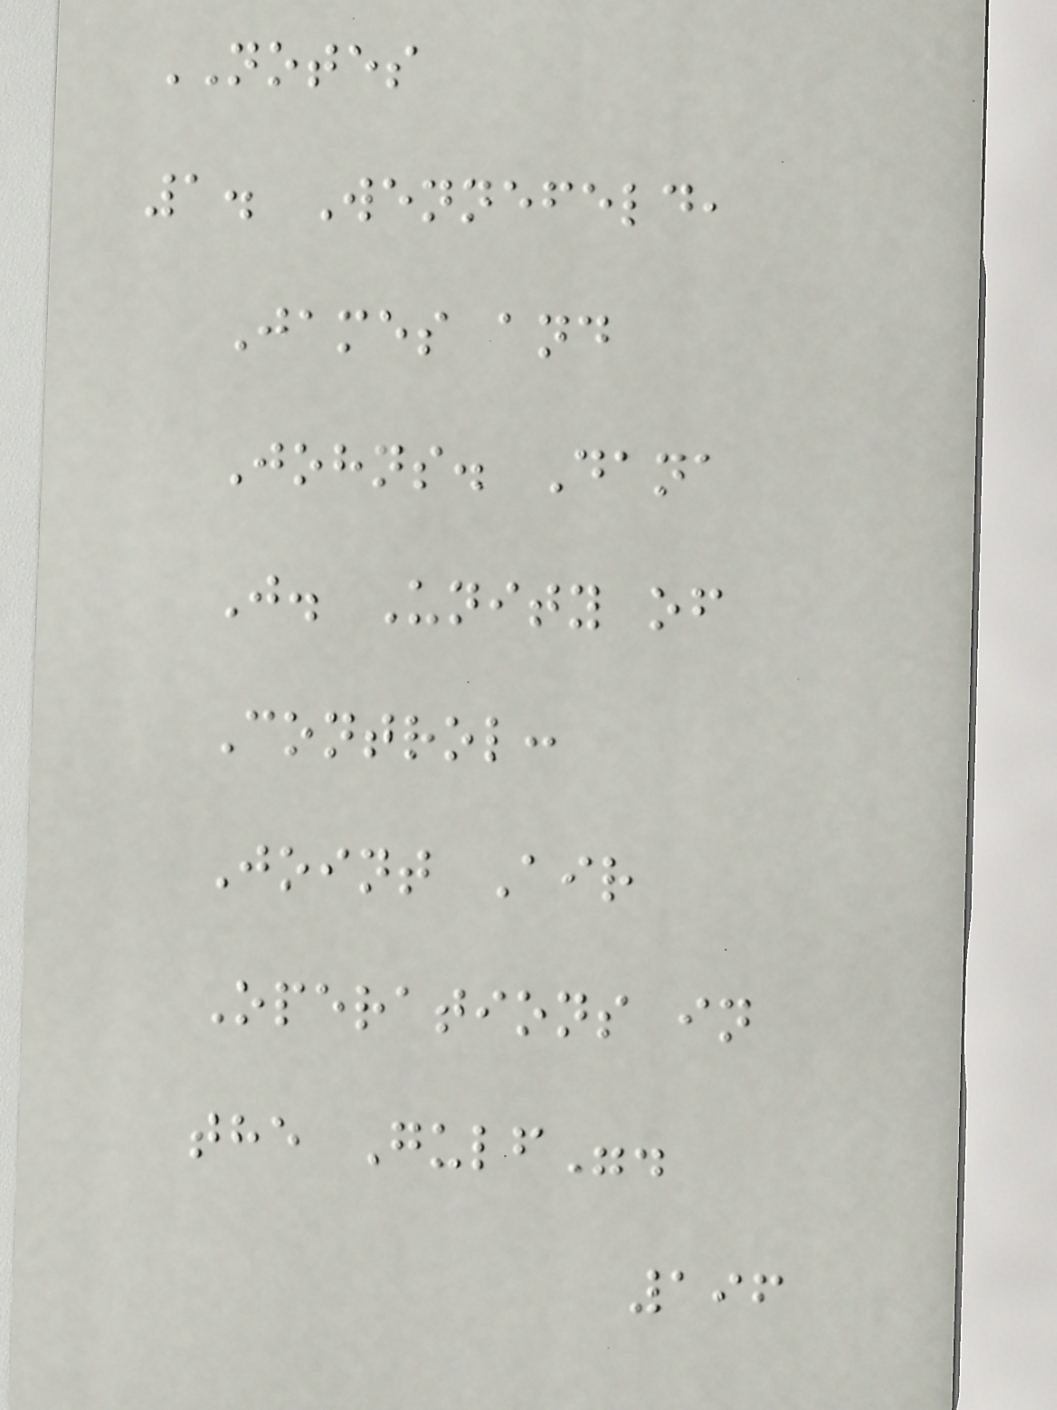NOTES
1. Wennefeld,
James and
Johns. Dana
J. Unity of
Control:
Joint Air
Operations in
the Gulf".
196
